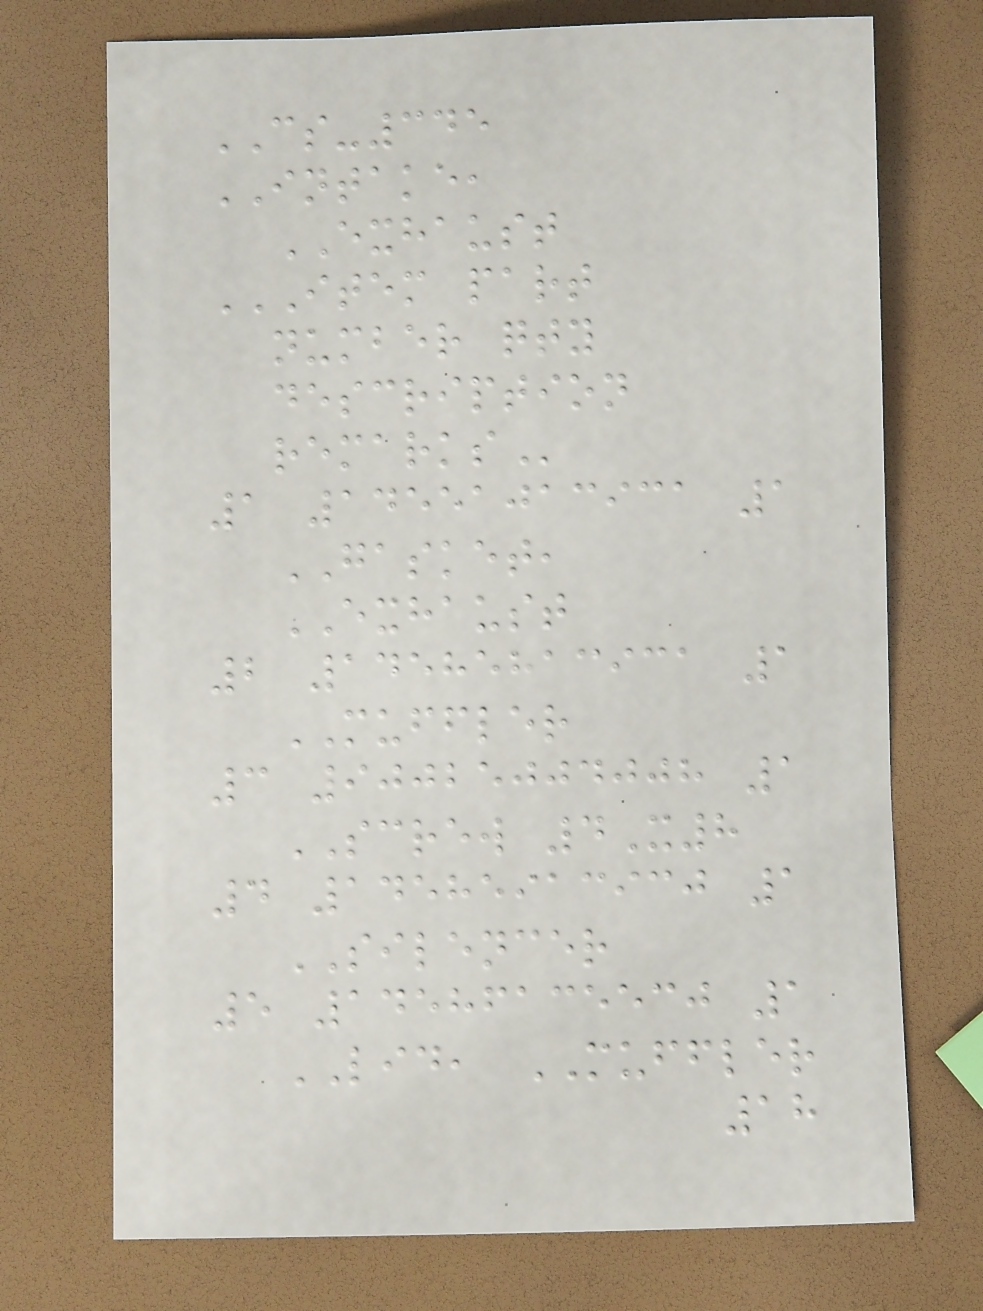CS-345
INTAKE,
EXHAUST
ITEM PART
NUMBER QTY
DESCRIPTION
REMARKS
1 14551013931 1
GASKET,
EXHAUST
2 14585813931 1
MUFFLER
3 90025004008 1
SCREW 4X8
4 14585913930 1
SILENCER
5 14586135530 1
LID, MUFFLER
18
